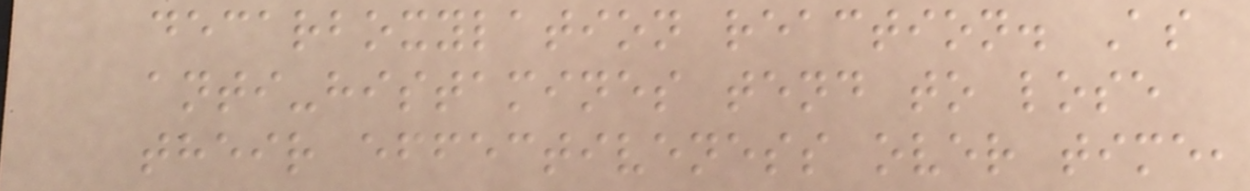decarboxylation reaction. As
anti-histamines tend to lose
their effectiveness over time,
